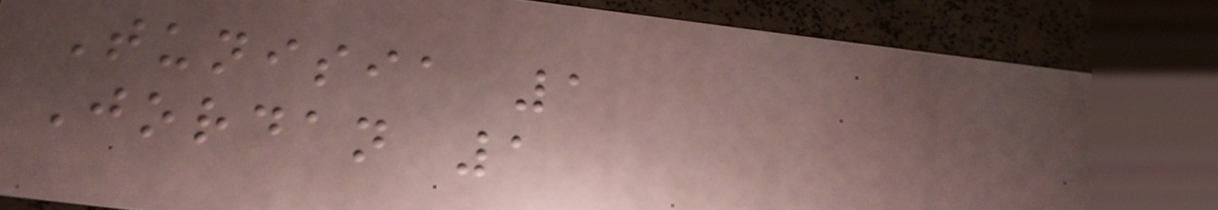Tunisia 1
Jordan 1
